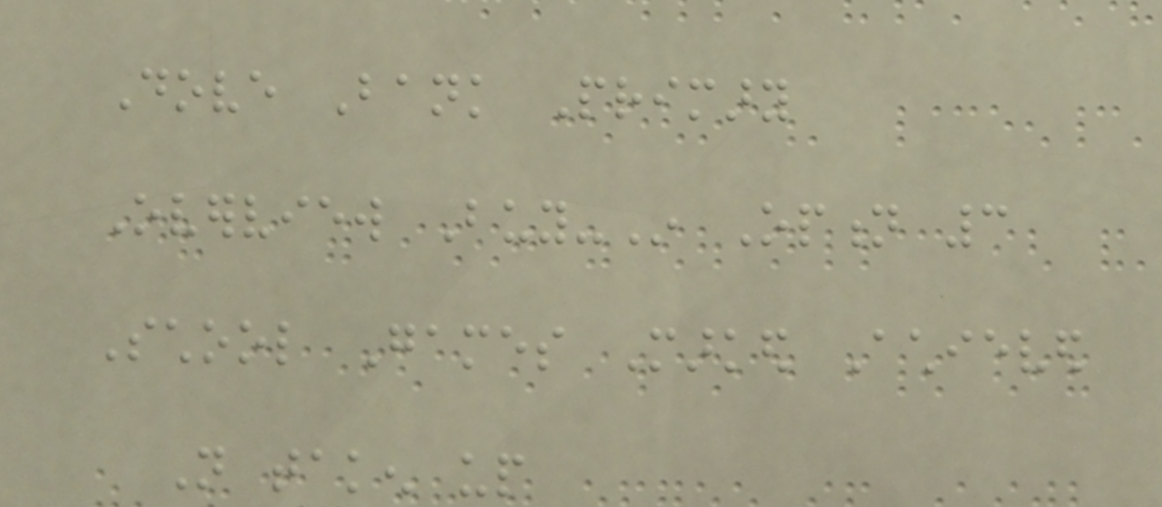Dove Bank Primary
Overview Buy-In Option 3
School Games Marked Achieved
Not taken up
